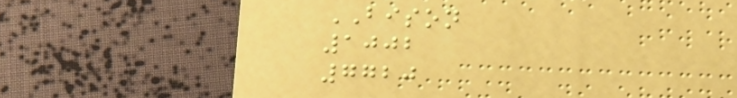BISON
1002
7720
